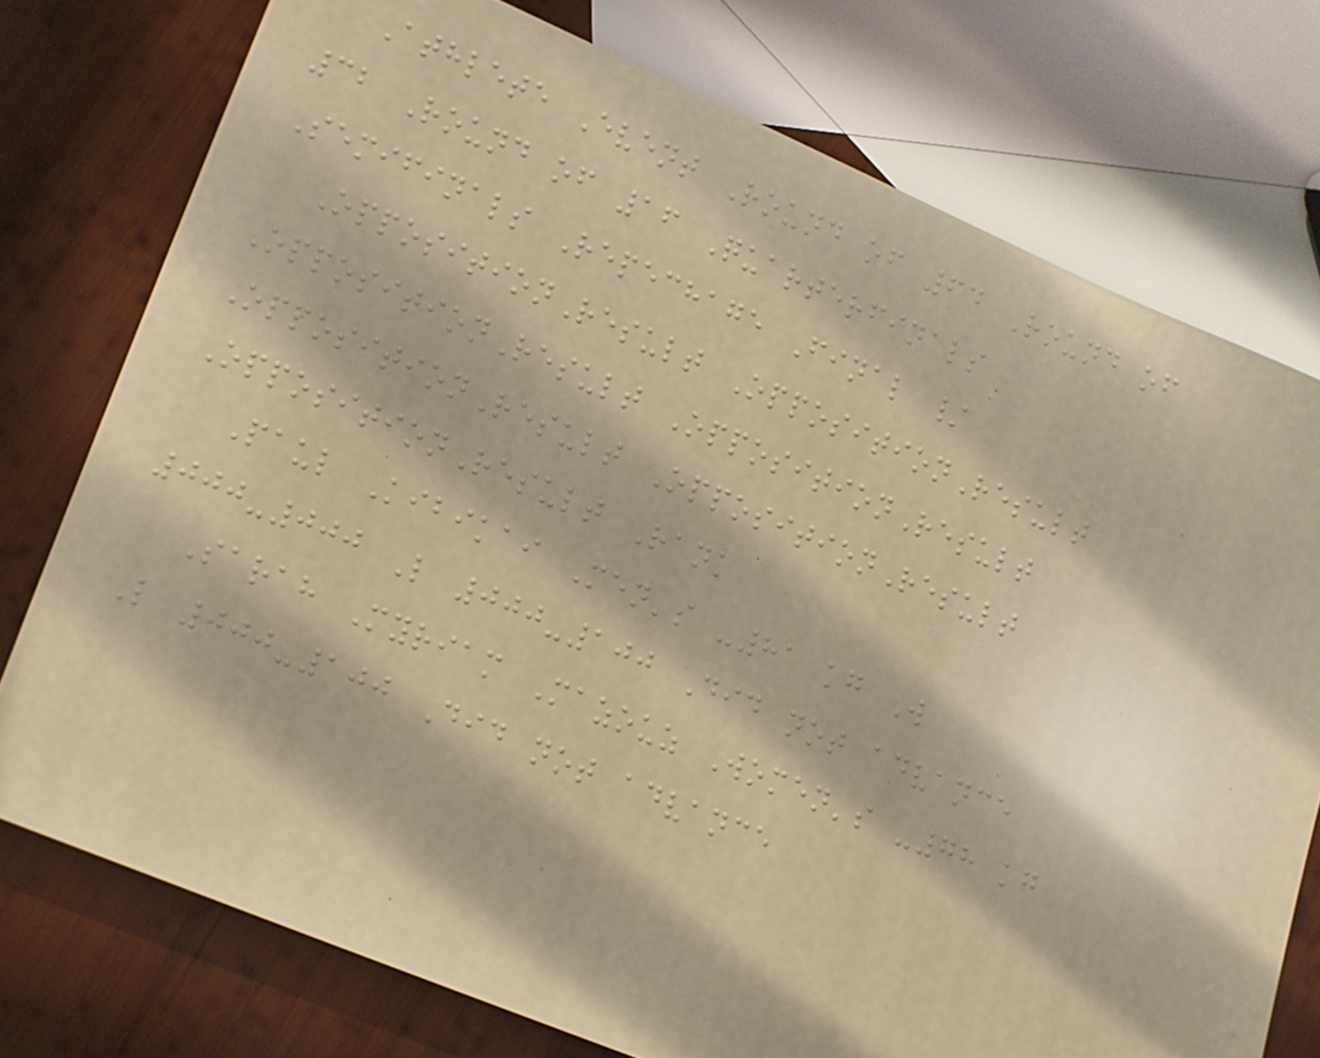Athlete Event Round of 64 Round of
32 Round of 16 Quarterfinals
Semifinals Repechage Final /
OppositionResult OppositionResult
OppositionResult OppositionResult
OppositionResult OppositionResult
OppositionResult Rank
Paul Kibikai Men's -81 kg W
000-000 L 000-100 Did not advance
Sarah Myriam Mazouz Women's -78 kg
L 000-100 Did not advance
